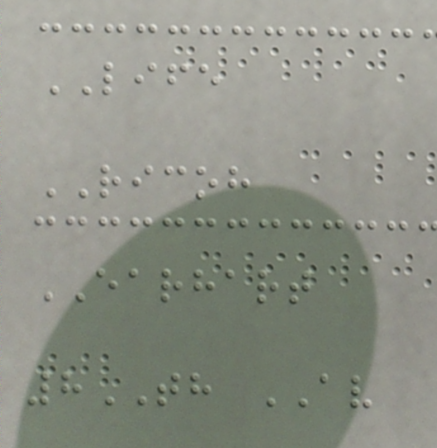LIFE
RICOH
EARHART
8TH AV
